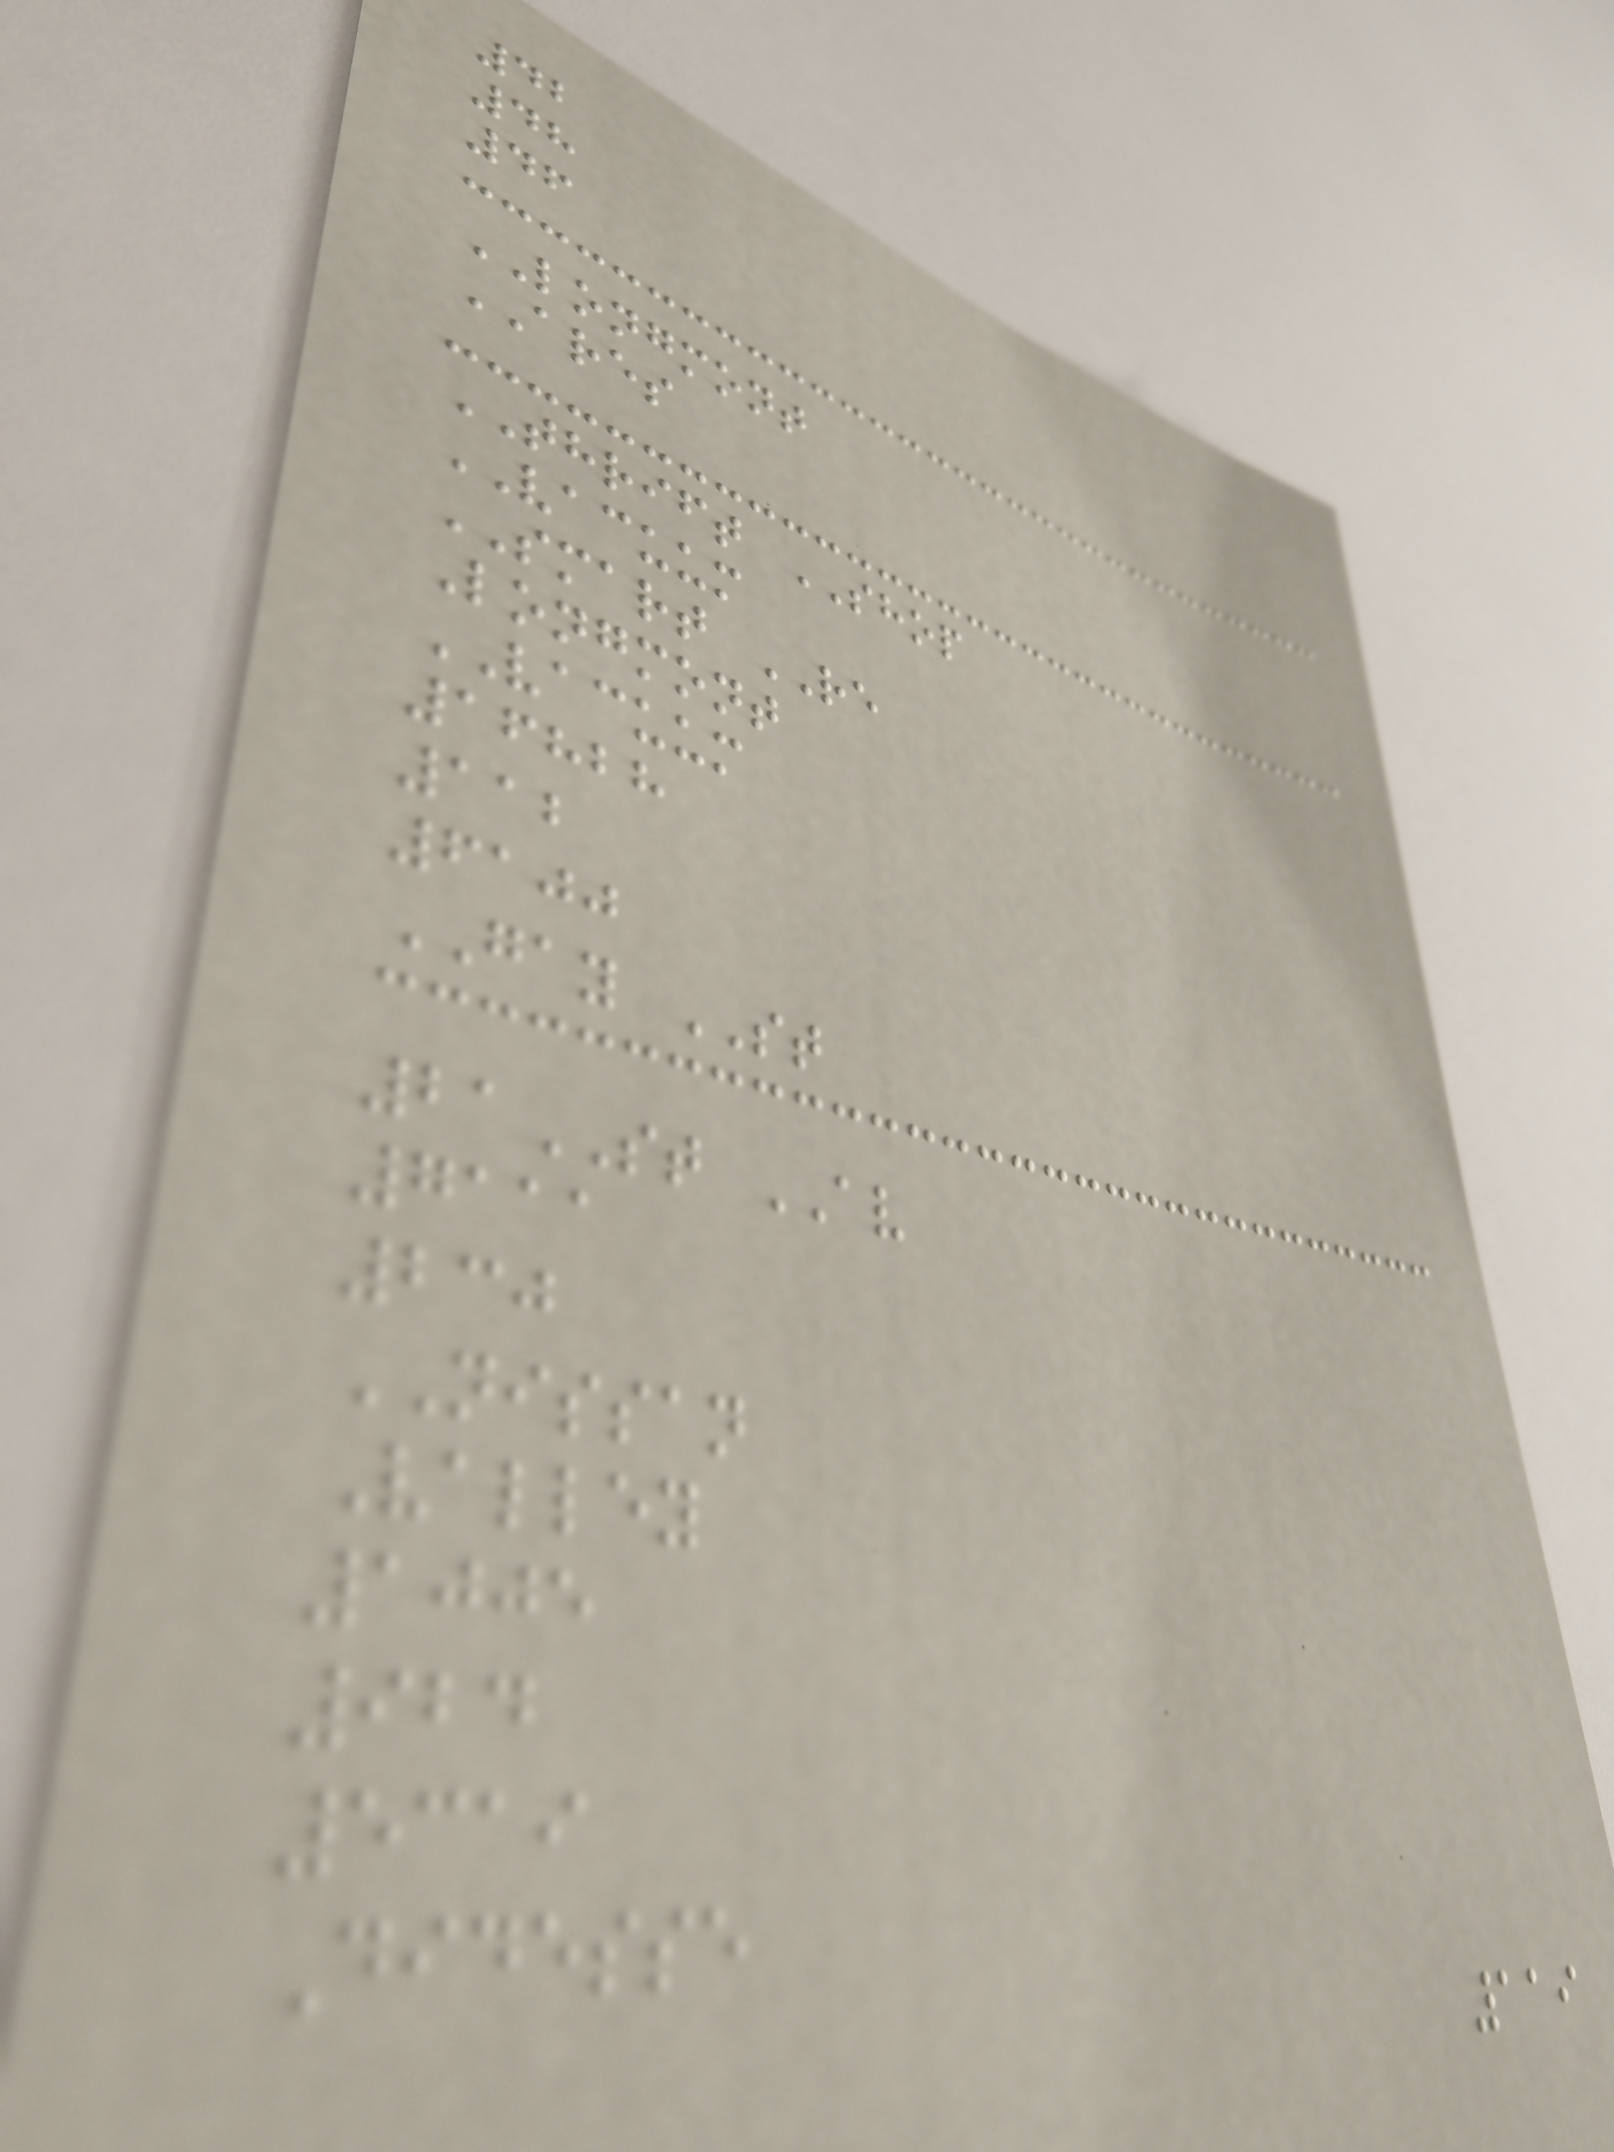42
48
46
LONGMONT
ARES
THRIFT SHOP
VACUUM
SMART RE
Longmont
VACUUM
16828
112
6100
GAY ST
21ST AV
7111
230
NISSAN
Valley
1005
924
5319
Didesse
119
